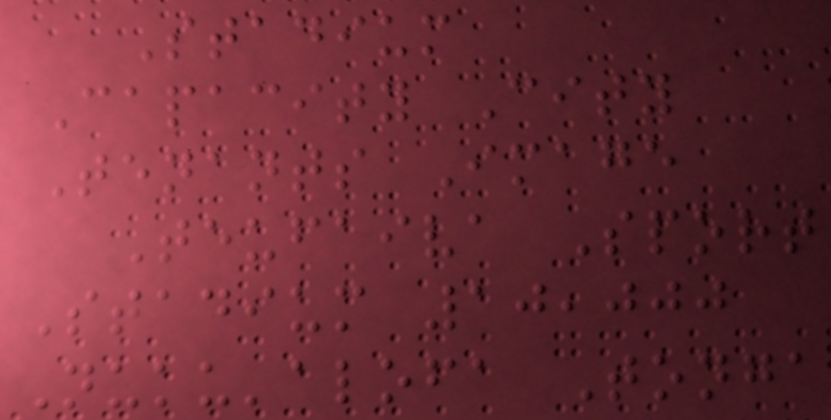Stadium
Capacity City
Tenants Image
Teufaiva Sport
Stadium 10,000
Nuku'alofa Tonga
